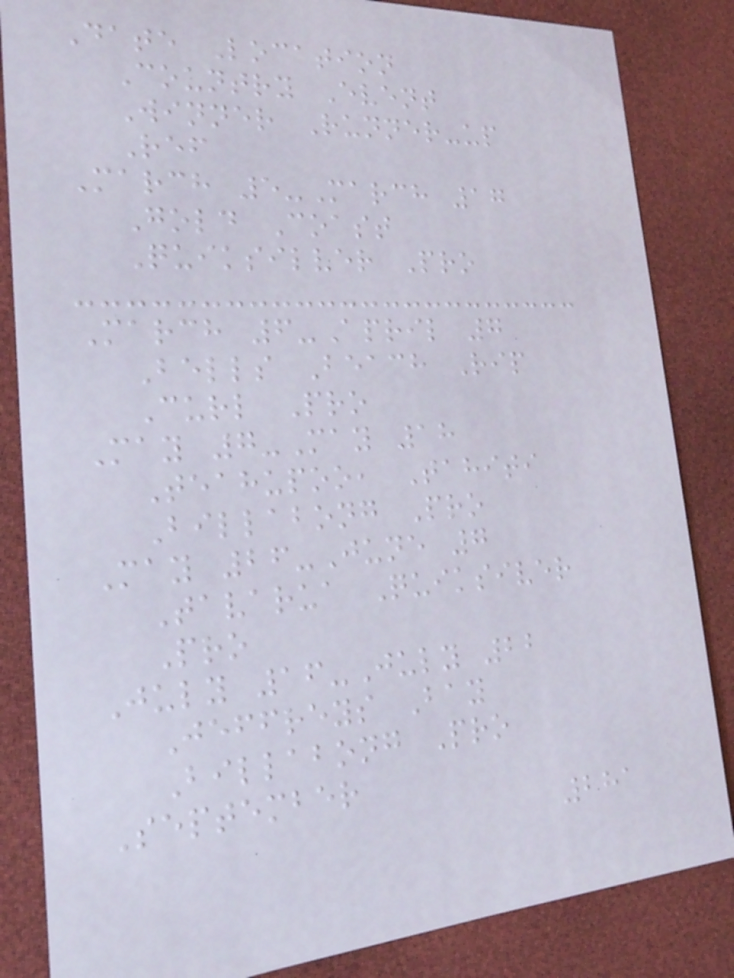Date Location
Country Event
Winner Runner-up
Ref
March 5-March 17
Gold Coast
Quiksilver Pro
March 6-April 7
Bells Beach Rip
Curl Pro
May 7-May 18
Teahupoo, Tahiti
Billabong Pro
May 26-June 7
Tavarua Quiksiver
Pro
July 16-July 22
Jeffreys Bay
Billabong Pro
September
281
